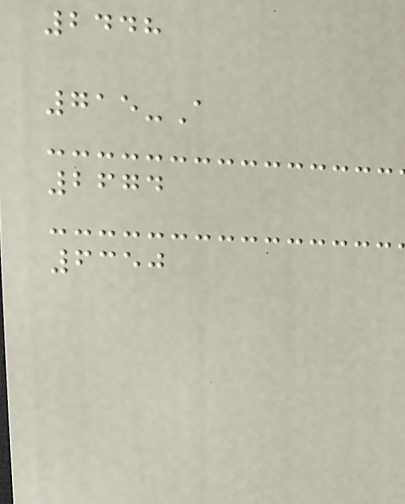2448
715-A
2674
6350
